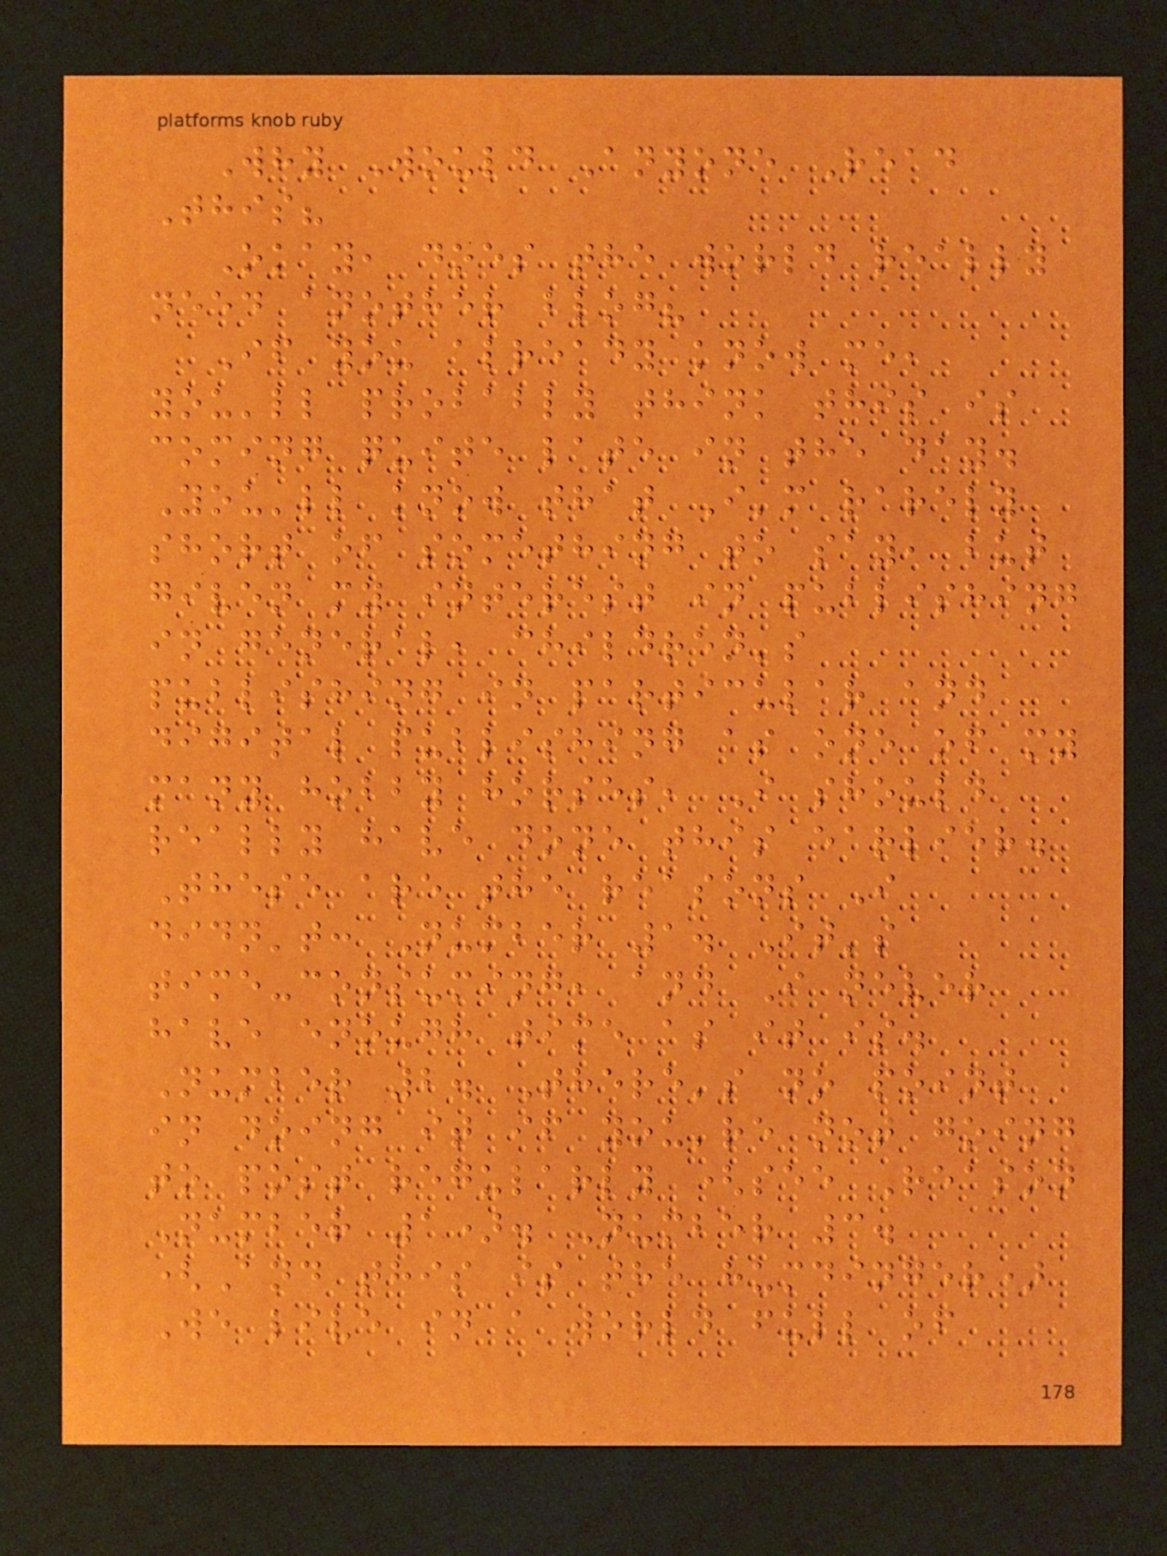Why Would Anyone Read
This?
Okay, does the world really
need another blog?
If you already know me,
you'll probably think this is
coming quite late in the day.
You'll know that I'm rarely
short of something to say, but
given my interest in publishing
in general, children's
publishing in particular and
digital publishing as one of my
many hobby horses, I should
really have done this earlier.
These are the reasons I
didn't: Number 1. It's
time-consuming, and I never
have enough time as it is.
Number 2. There's no point
in doing it if you're not going
to post regularly (see Reason
Number 1). Number 3.
(And this is the humdinger)
We live in a world full of
